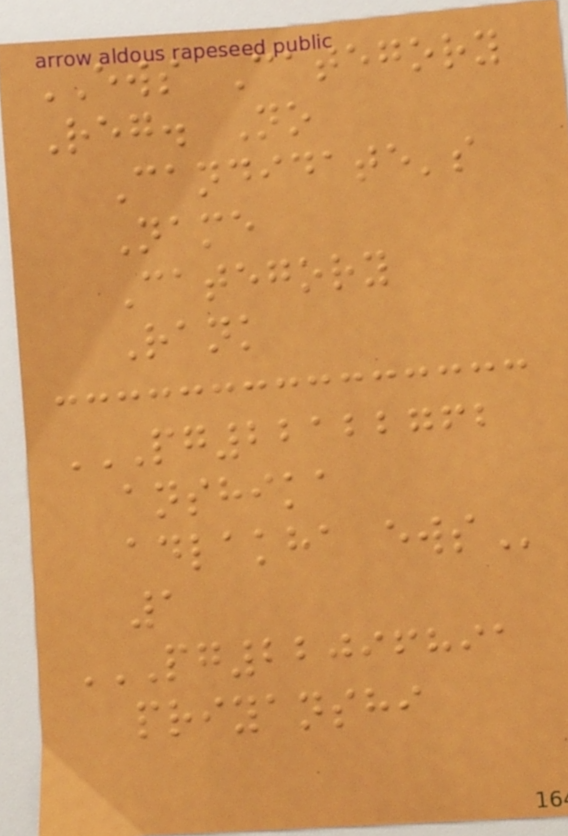EWS Category
Reg. No
Candidate's
Name
Category
Rank
PG22122762
ANSHIKA
ADLAKHA EWS
1
PG22096891
PRIYANSHI
